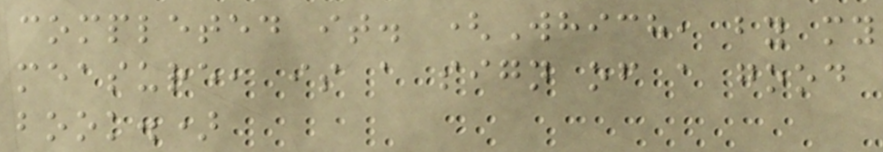completed it. (Which, by my
measure, is a sign of a good
book.)
